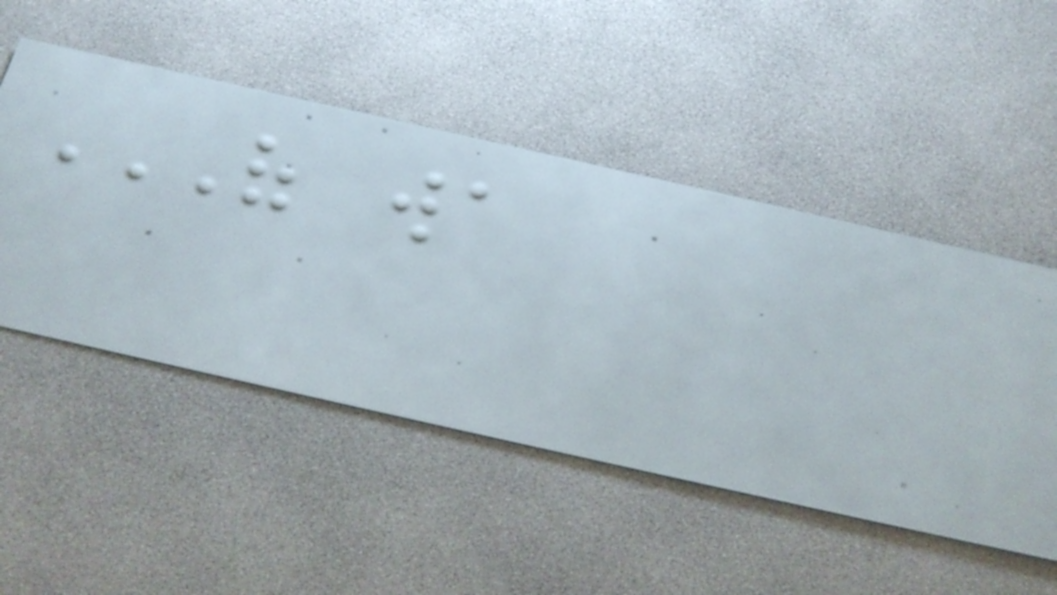OF WA
